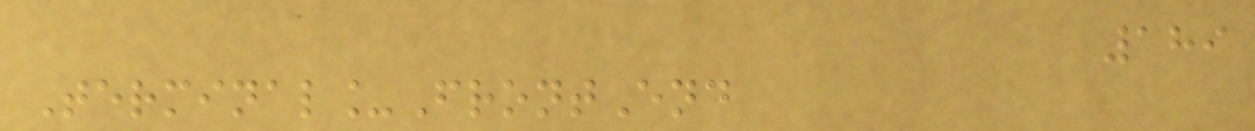189
Terminal_FrontEnd
